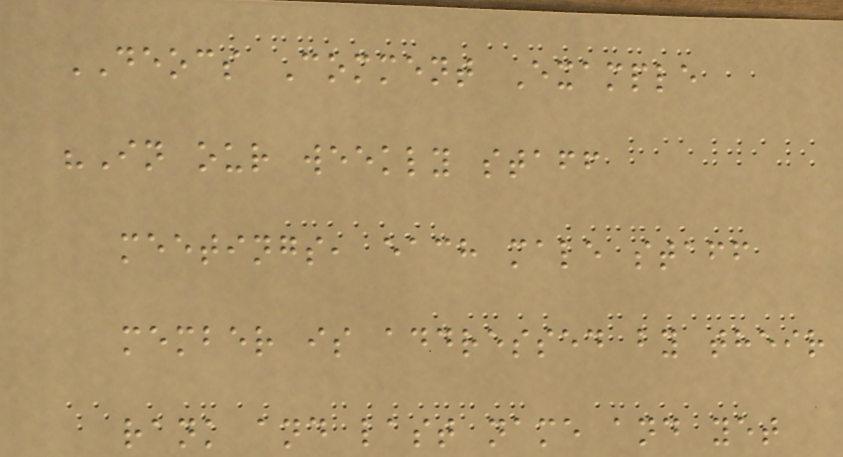DEOCS Comment Example
"In our weekly staff
meetings, each male staff
member is addressed by their
rank and last name and yet
